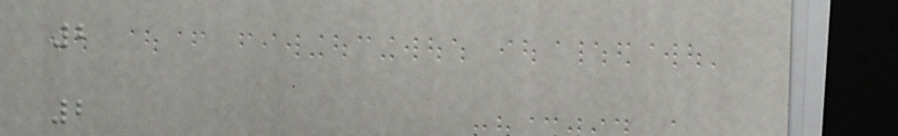2
2
